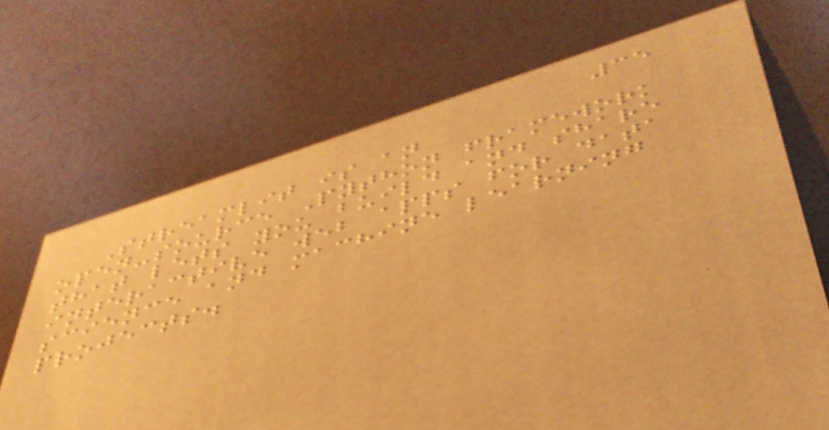35
Streamlit is an
open-source Python framework
that lets you build and share
interactive web apps for data
science and machine learning
projects.
